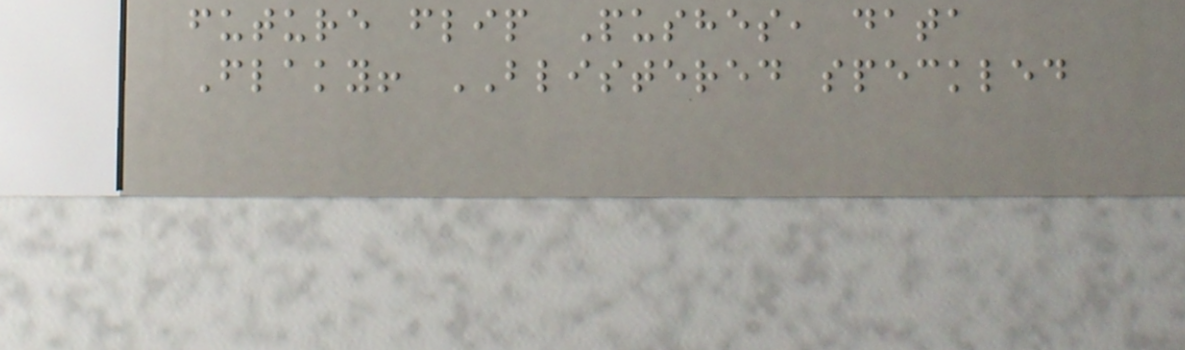future flip Pushes, data
Flaky! BLISTERED speckled
